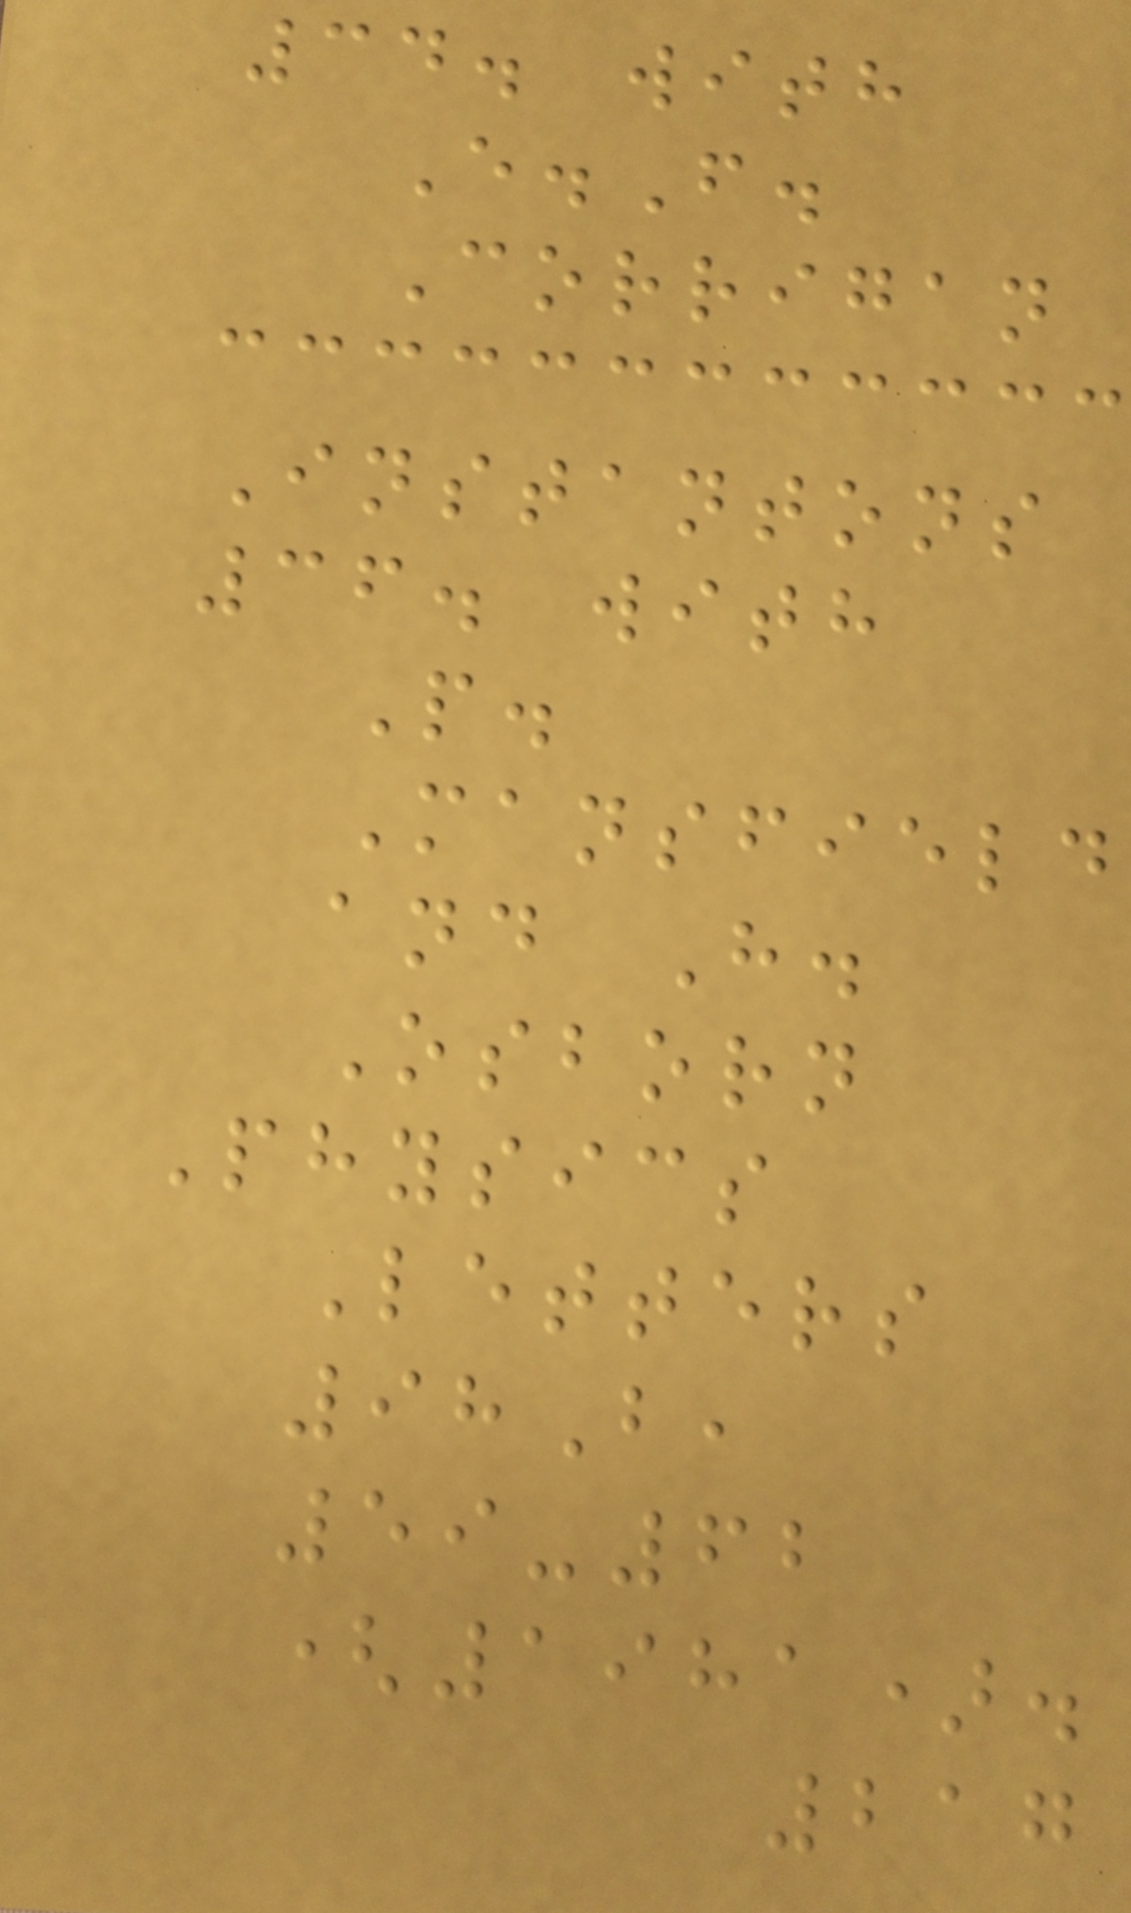34. with
E.F.
Corrigan
Instantons
36. with
P.
Mansfield
and H.
Osborn
Physics
Letters
98B,
59-62
(1981).
217
